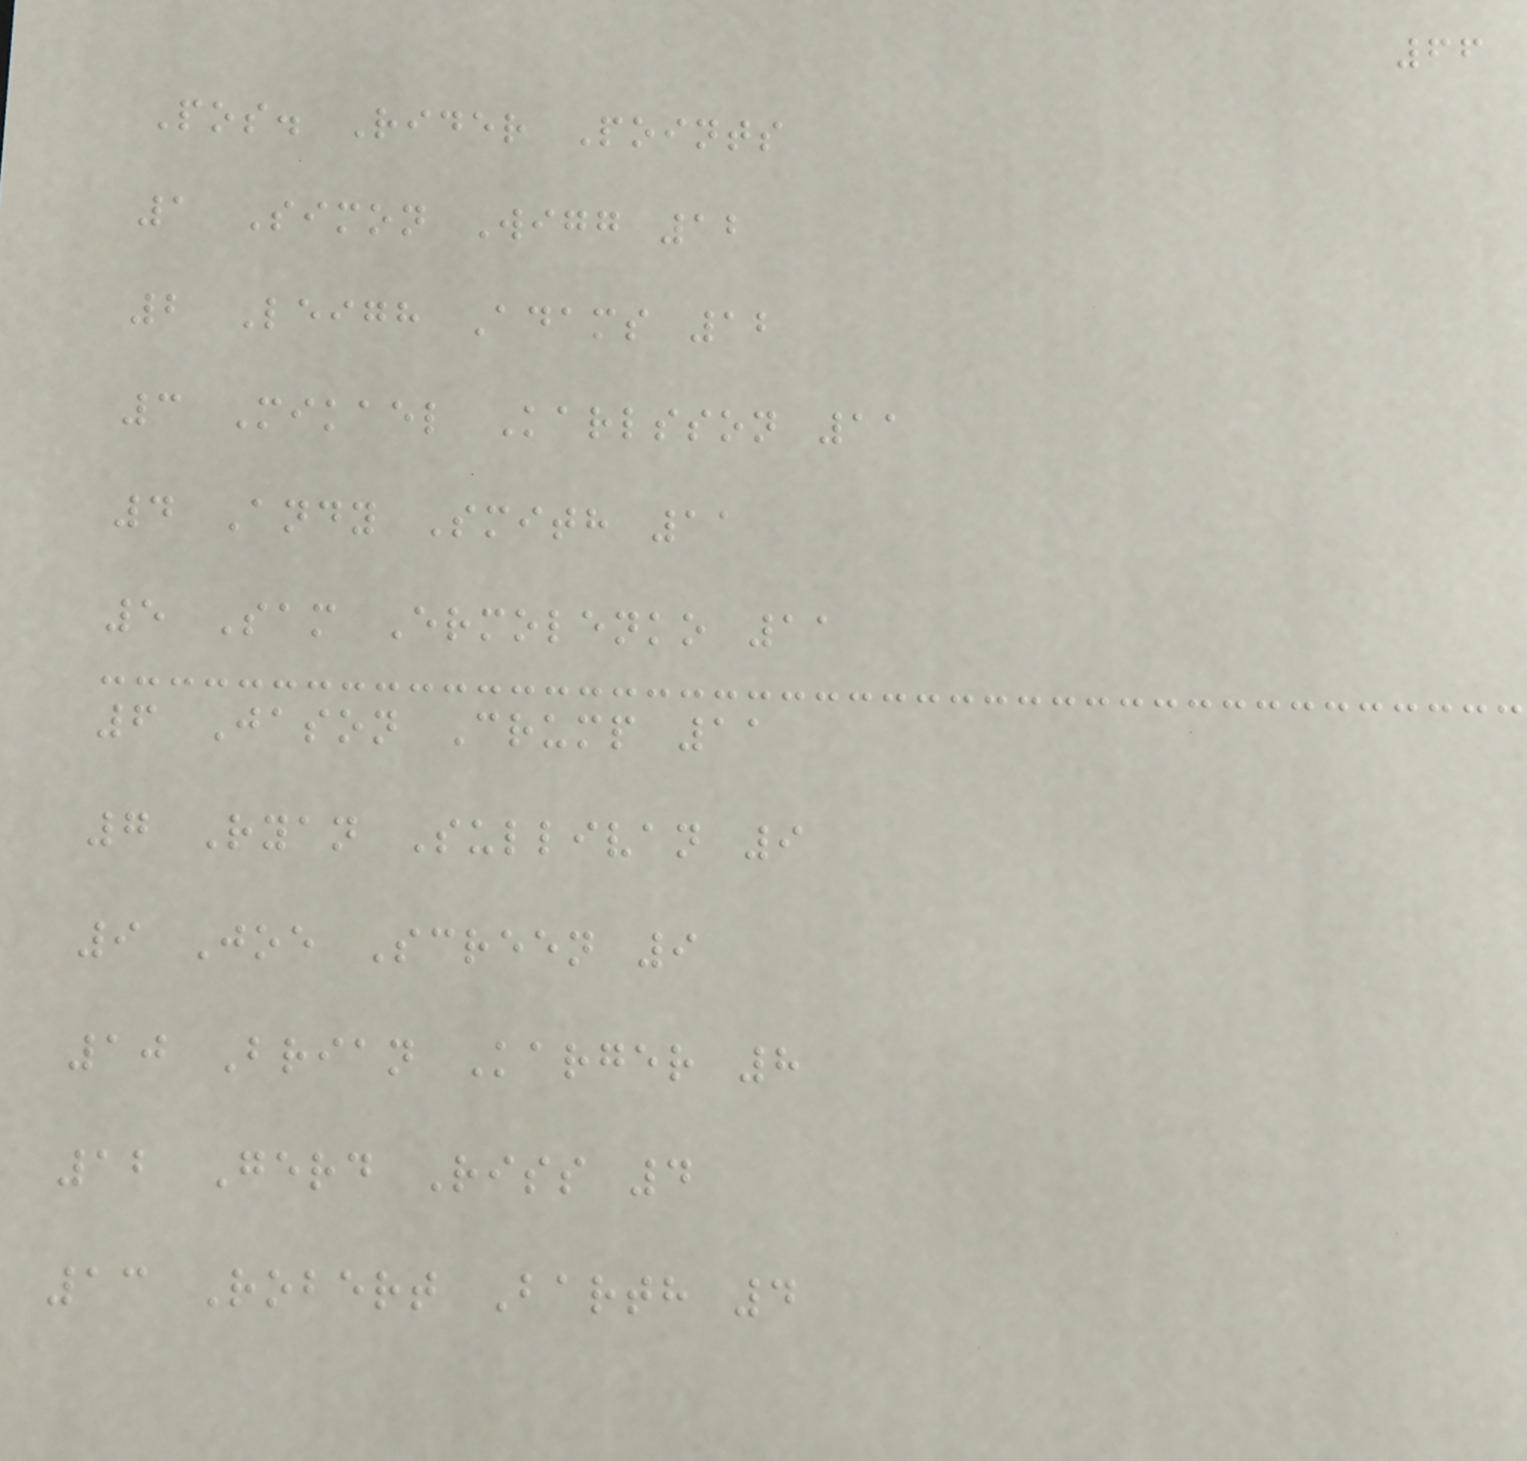66
Pos. Rider Points
1 Simon Wigg 12
2 Leigh Adams 12
3 Mikael Karlsson 11
4 Andy Smith 11
5 Sam Ermolenko 11
6 Jason Crump 11
7 Ryan Sullivan 9
9 Joe Screen 9
10 Brian Karger 8
12 Gerd Riss 4
13 Robert Barth 4
